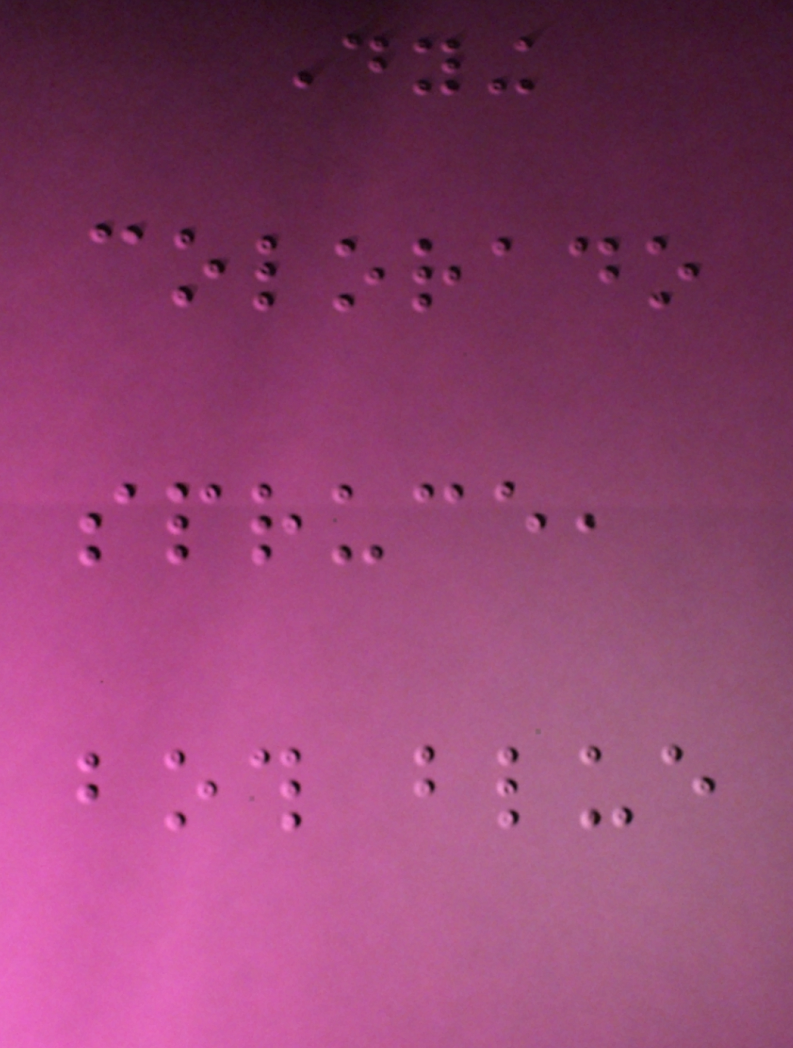Dying
colorado
spruce,
both blue
